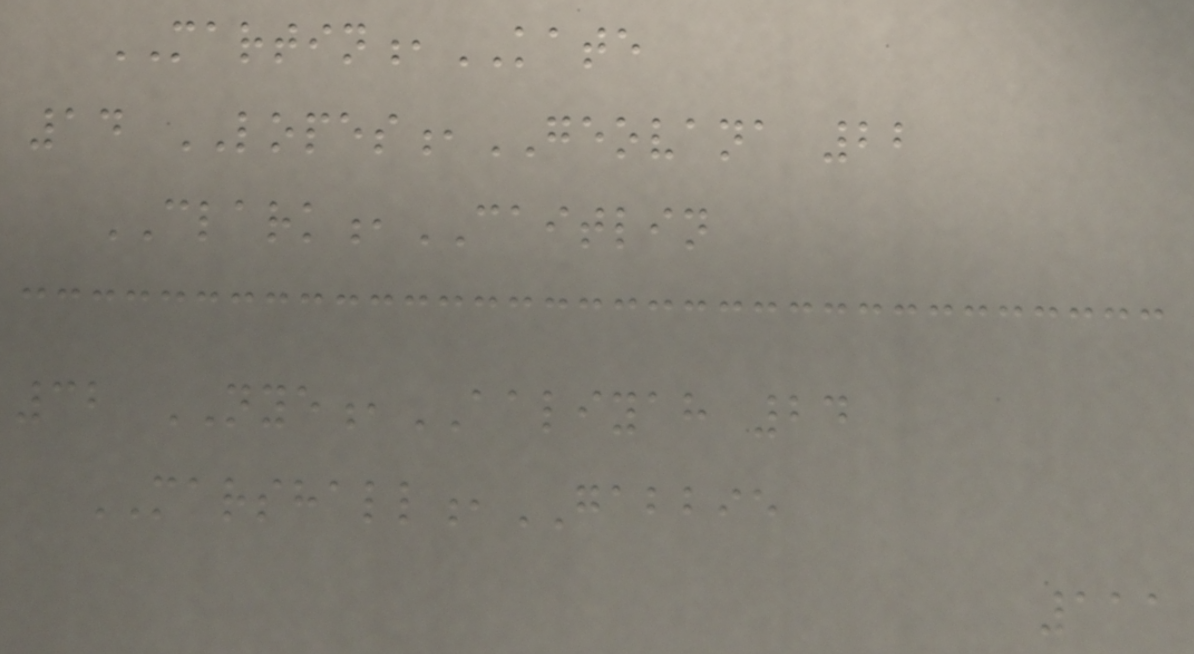MARTIN,KATE
14 LOPES,GEOVANA 22
CLARK,CAITLIN
32 NYE,AALIYAH 24
MARSHALL,GABBIE
111
